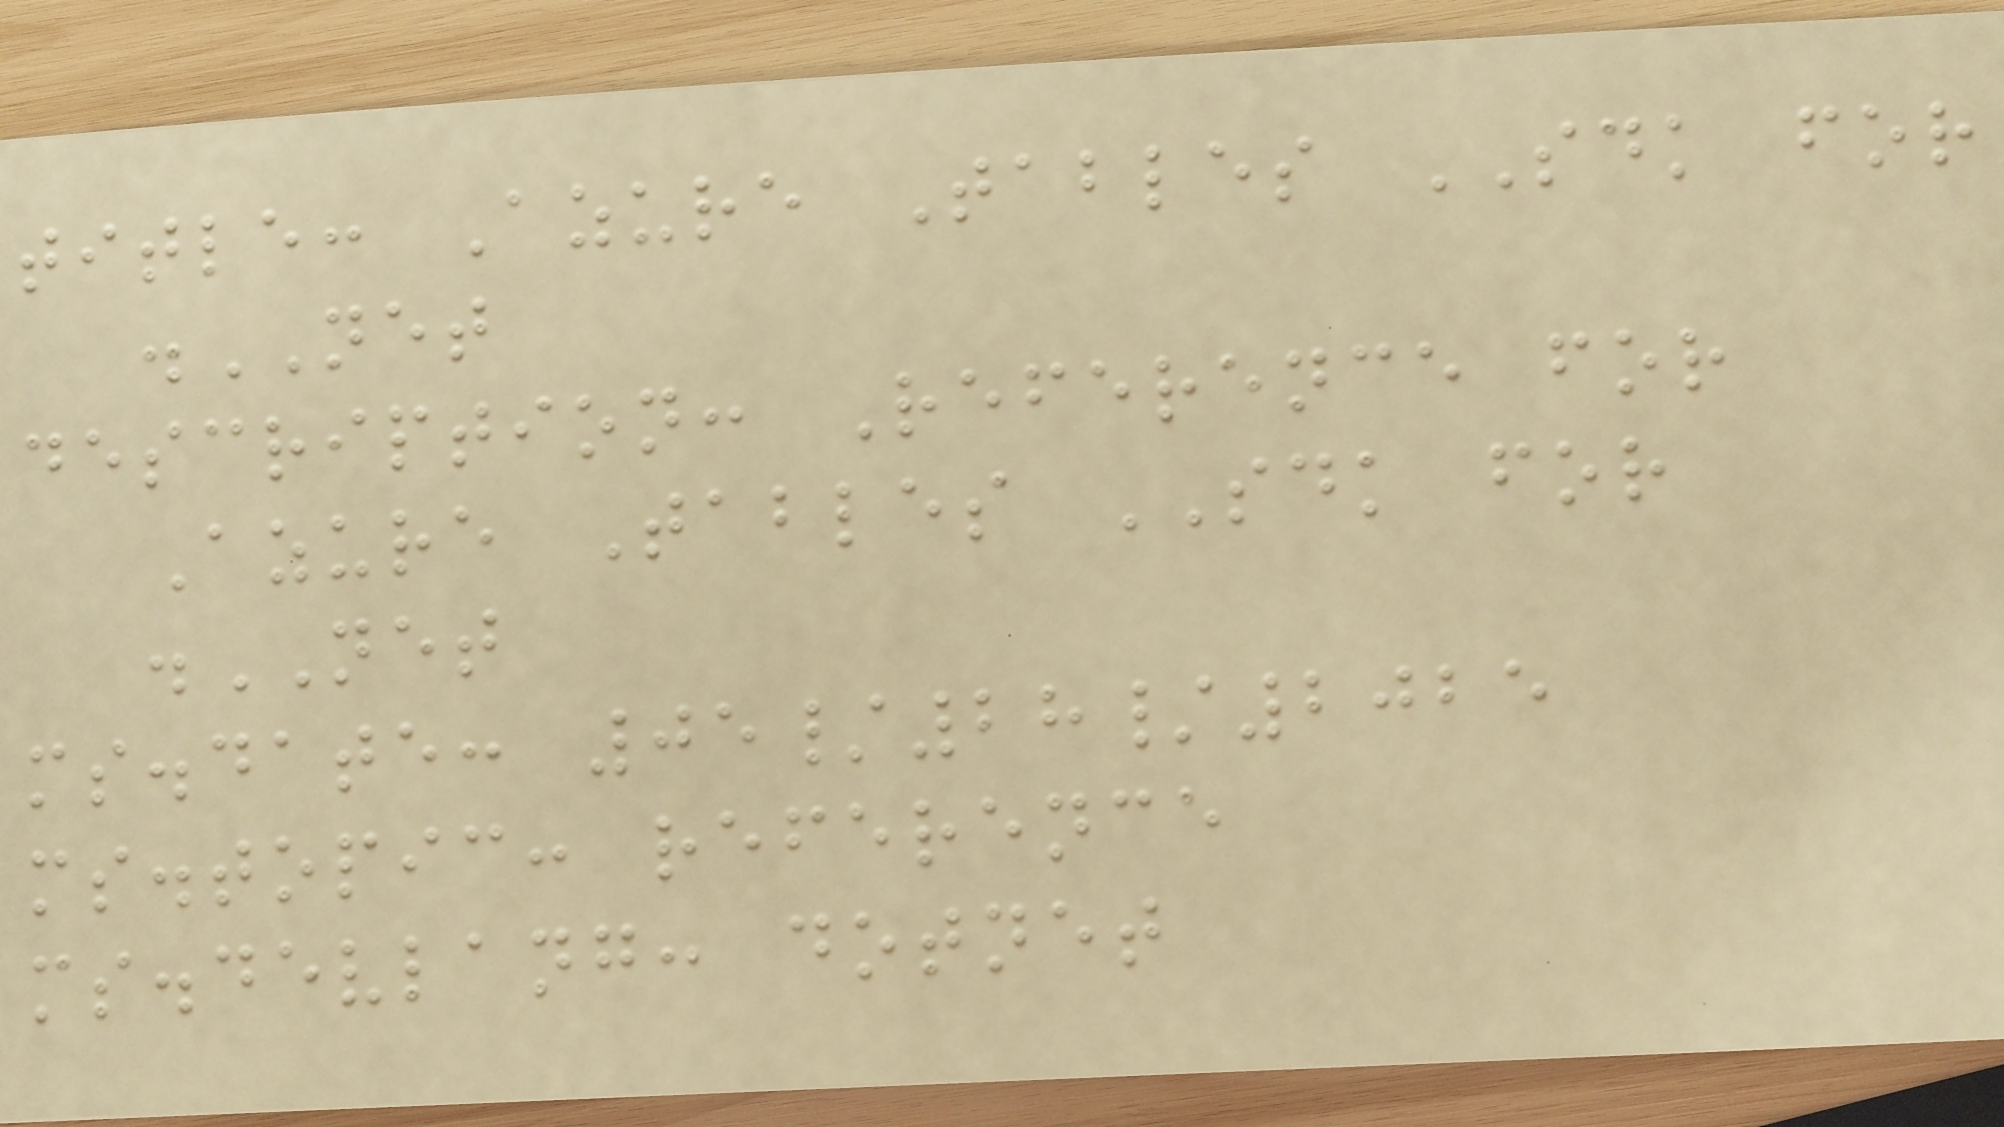title: Azure Tables SDK for
.NET
description: Reference for
Azure Tables SDK for
.NET
ms.date: 05/28/2025
ms.topic: reference
ms.devlang: dotnet
